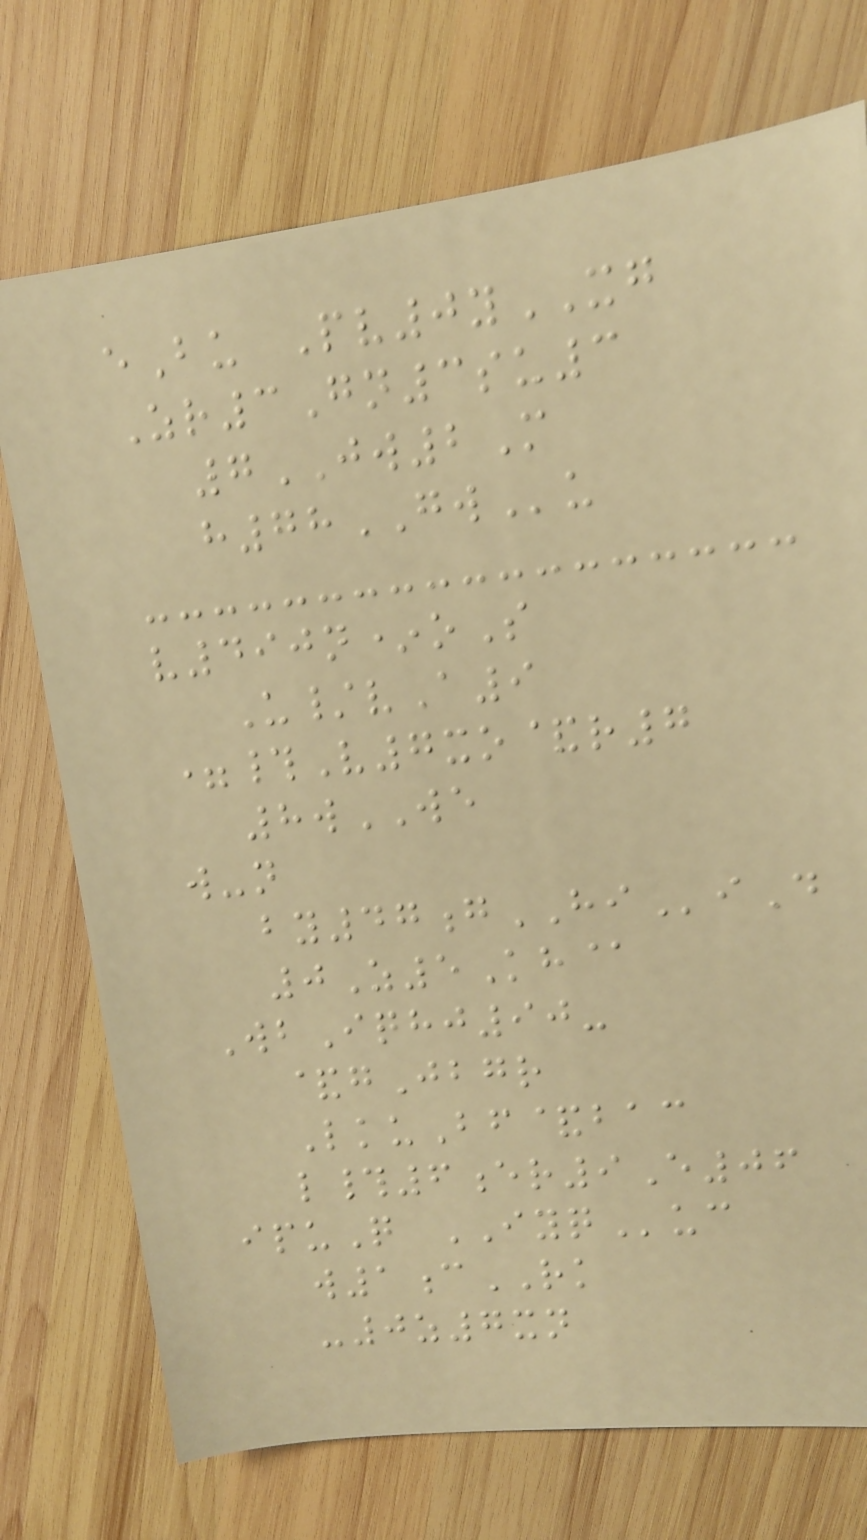eBu Pv0yXG
Zr3Gn3su3
7JW2M
h78GWu
v490n*oS
U/vA9
=#V7xo&r7
8wWE
w-n
by47gHIiD
0Z5Kh@
WbIqhj90-
&gJbgr
LkuBf&bac
l#6er9E06
ipuQ IYQuc
w1cRK
-0z7xn
